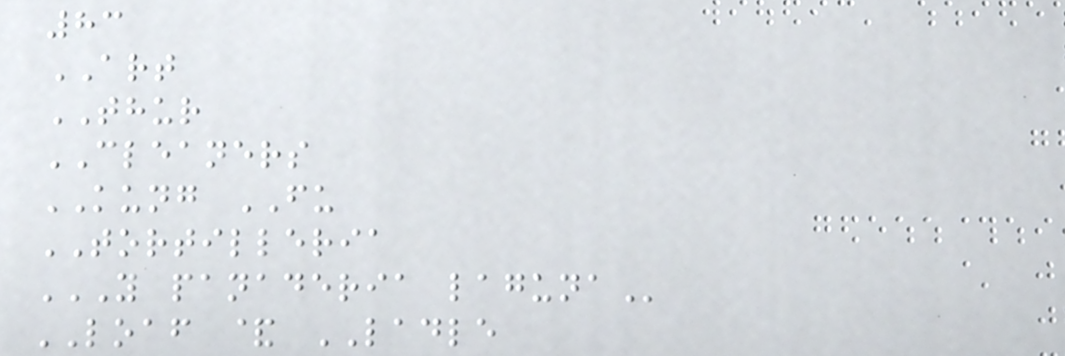83
ART
THUR
CLEANERS
KUNG FU
TORTILLERIA
Y PANADERIA LAGUNA
LOAF & LADLE
